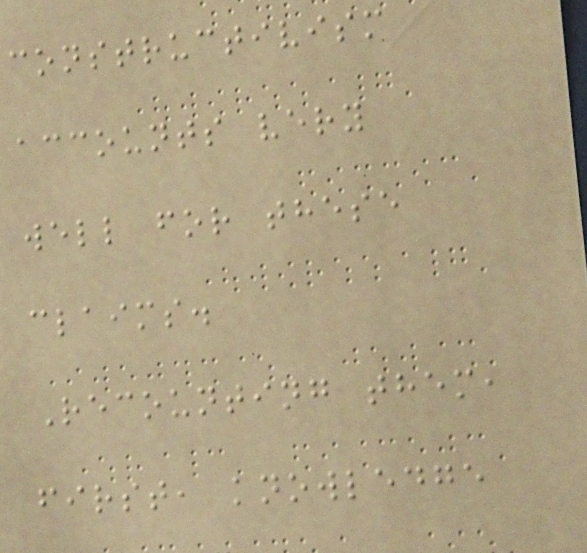constructivism
accounts very
well for these
claims.
Recounting them,
first, knowledge
